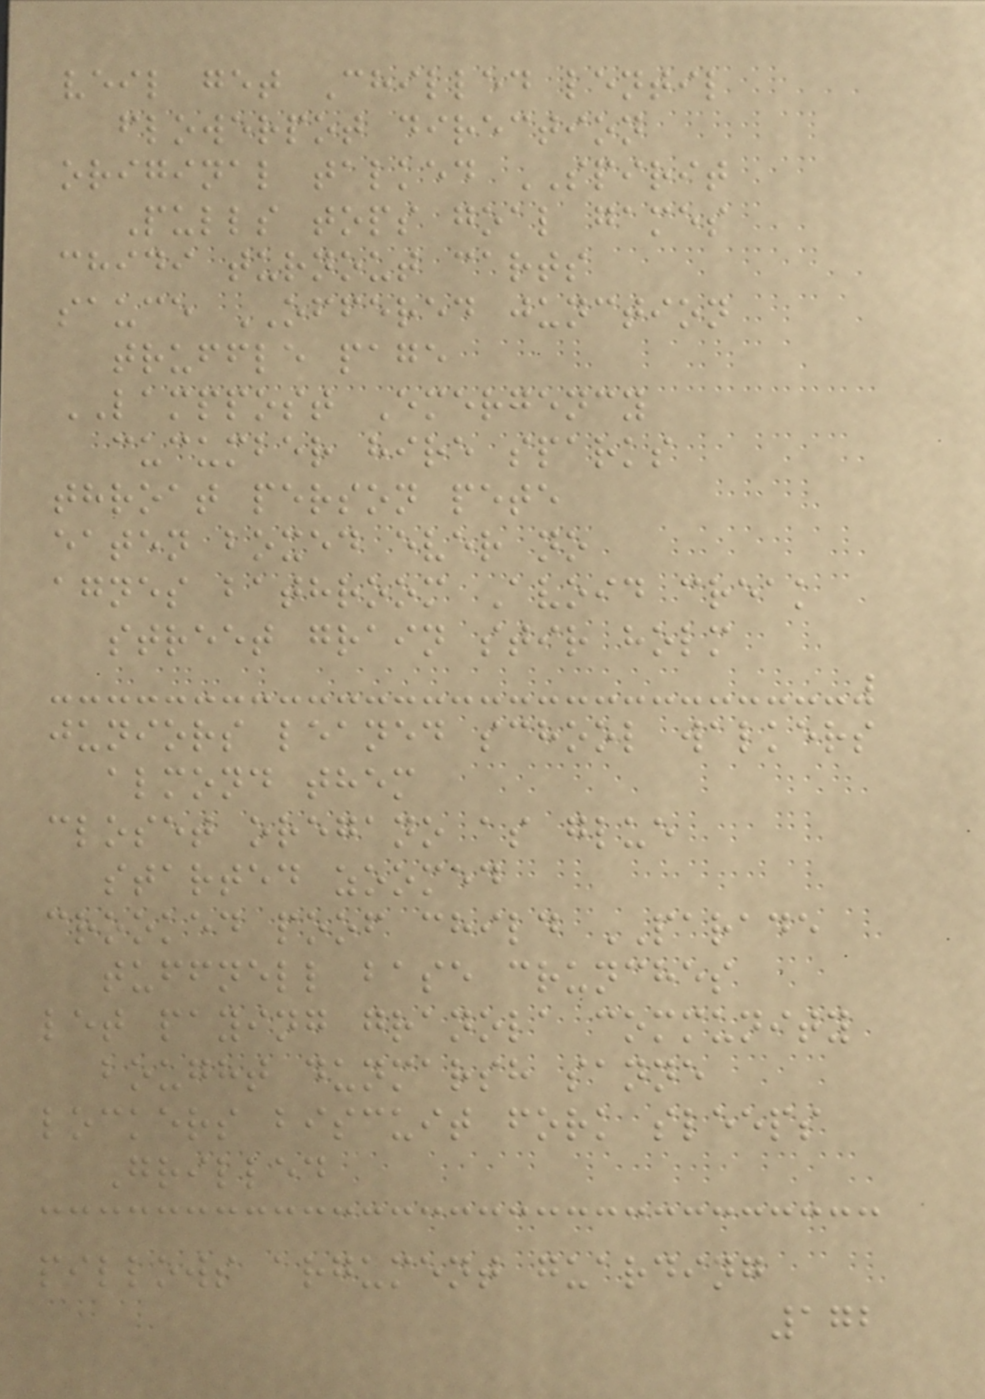veil get Chilled lentil
flowerpot direction
original talked SPIRIT
Pulls tops goal games
chidi turnout carts
sauce OFFERED junction
truffle page
LAMPPOST Emergency
cucumber hire sparks
throat person pete
eaten boxed ever no
agnes bathroom Avoid creak
street grain stir holm
juniors leaned school walkers
almond them
closet oregano as glue
started zoomed
crooked poof child PARADE
tuffnell base crunches
let paying granola community
bought dunmarsh sanne
lockers biscuit fork sleeps
Grilled
pillows argument guarding
172
